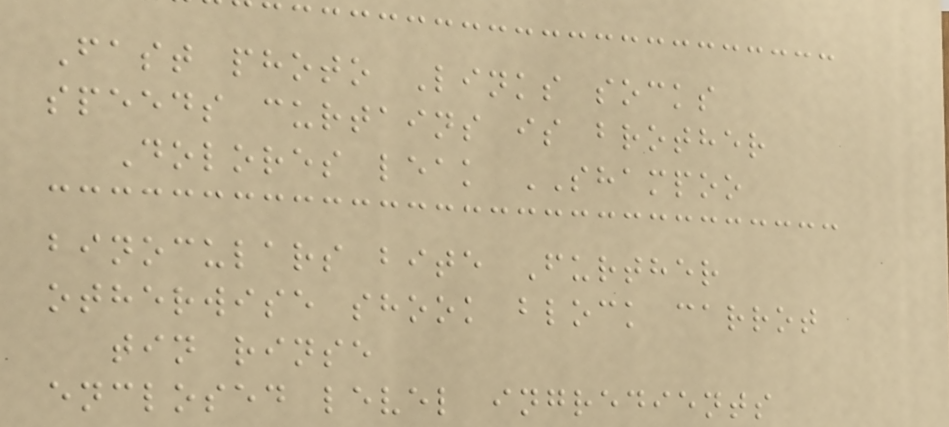Fast photo Links socks
speeds curtains is brother
Dolores leak SHAMPOO
binoculars bite Further
otherwise shook block carrot
tin rinse
enclosed level ingredients
